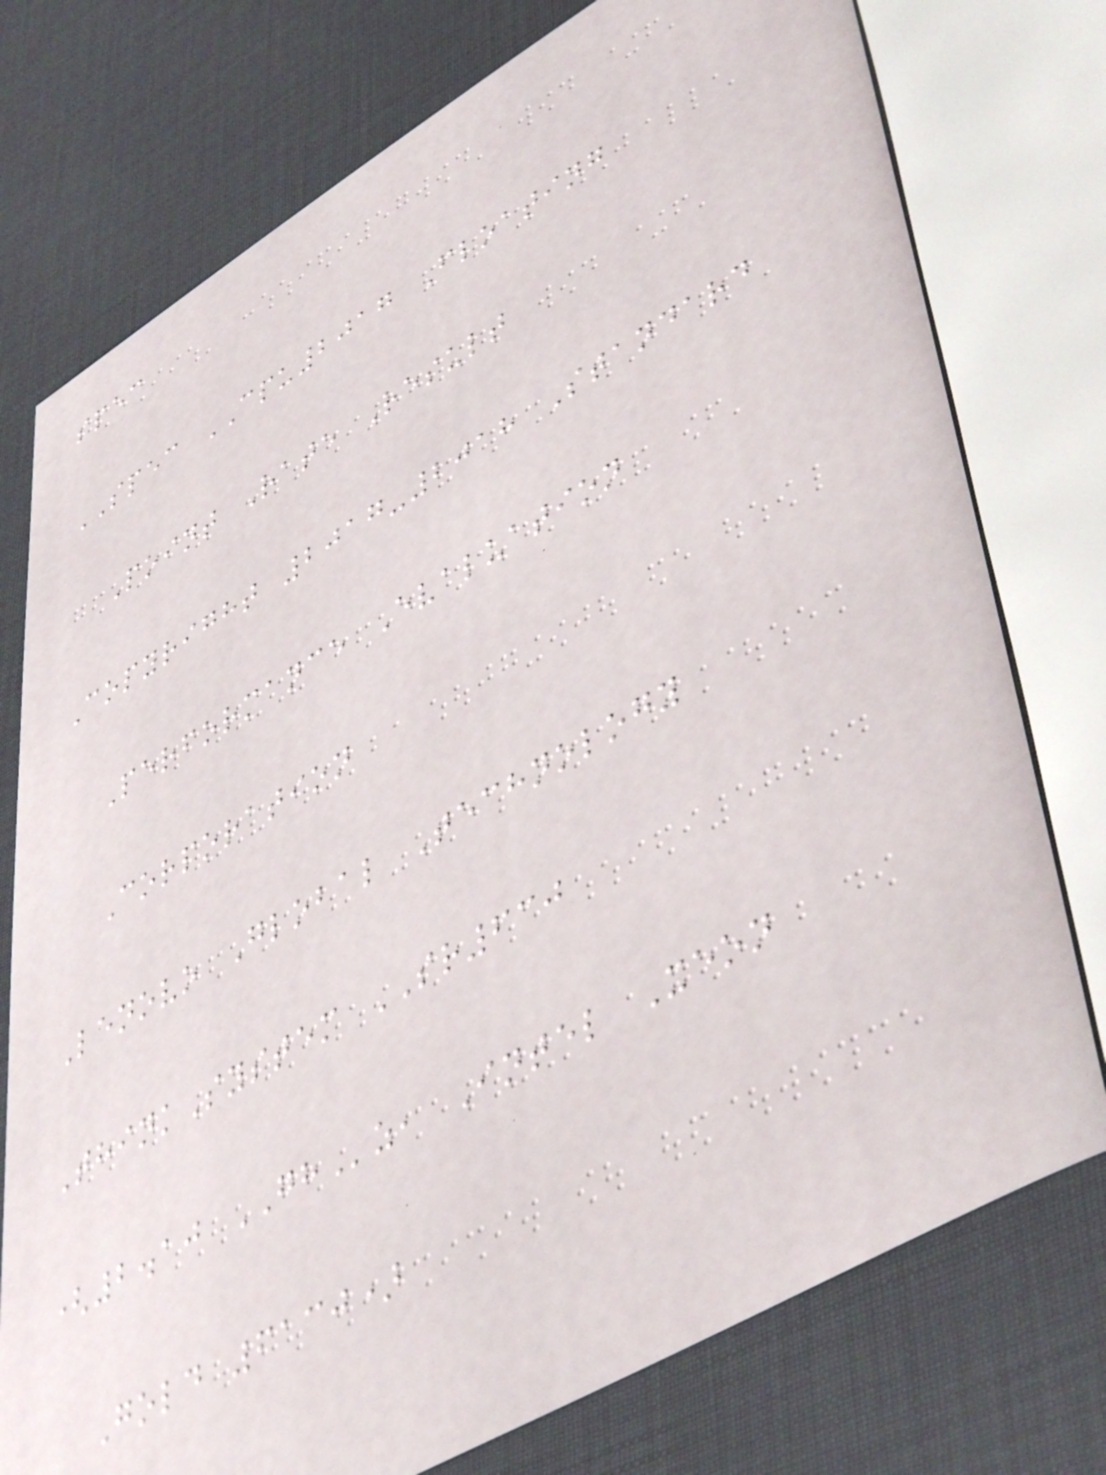spec
SPEC CPU2017 Floating
Point Rate Result
Copyright 2017-2018 Standard
Performance Evaluation
Corporation
Lenovo Global Technology
ThinkSystem SR630
(2.10 GHz, Intel Xeon
Gold 6130)
